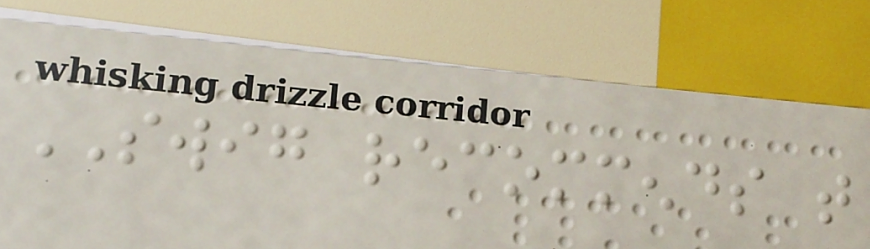SWIG recommends that
